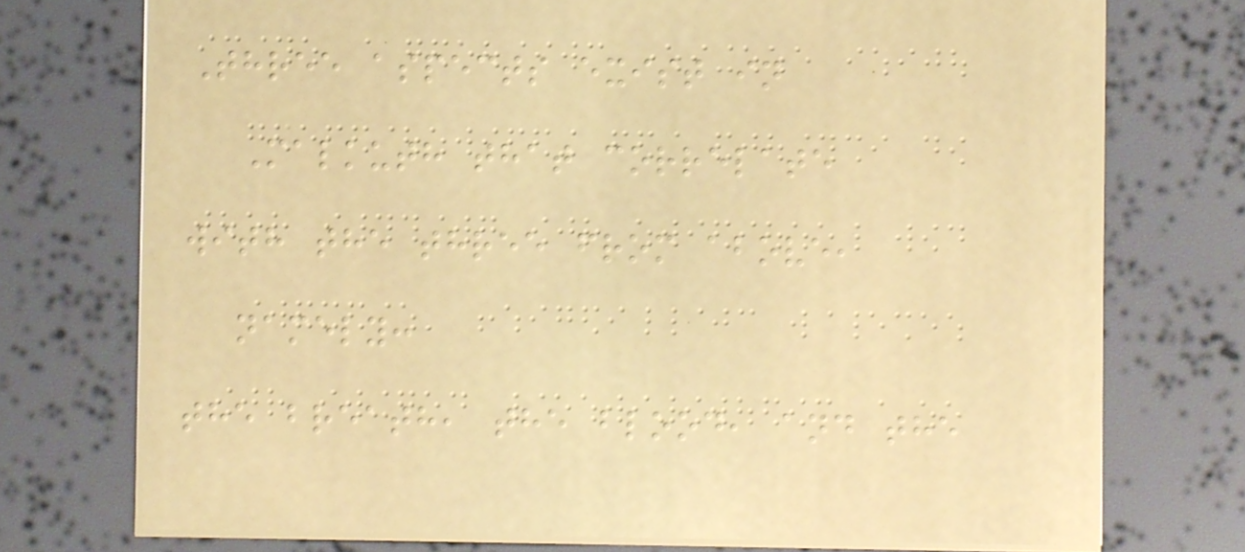Three aspects exist in
Malkuth that correlate
with the three from above,
namely:
the breath, the blood, and the
